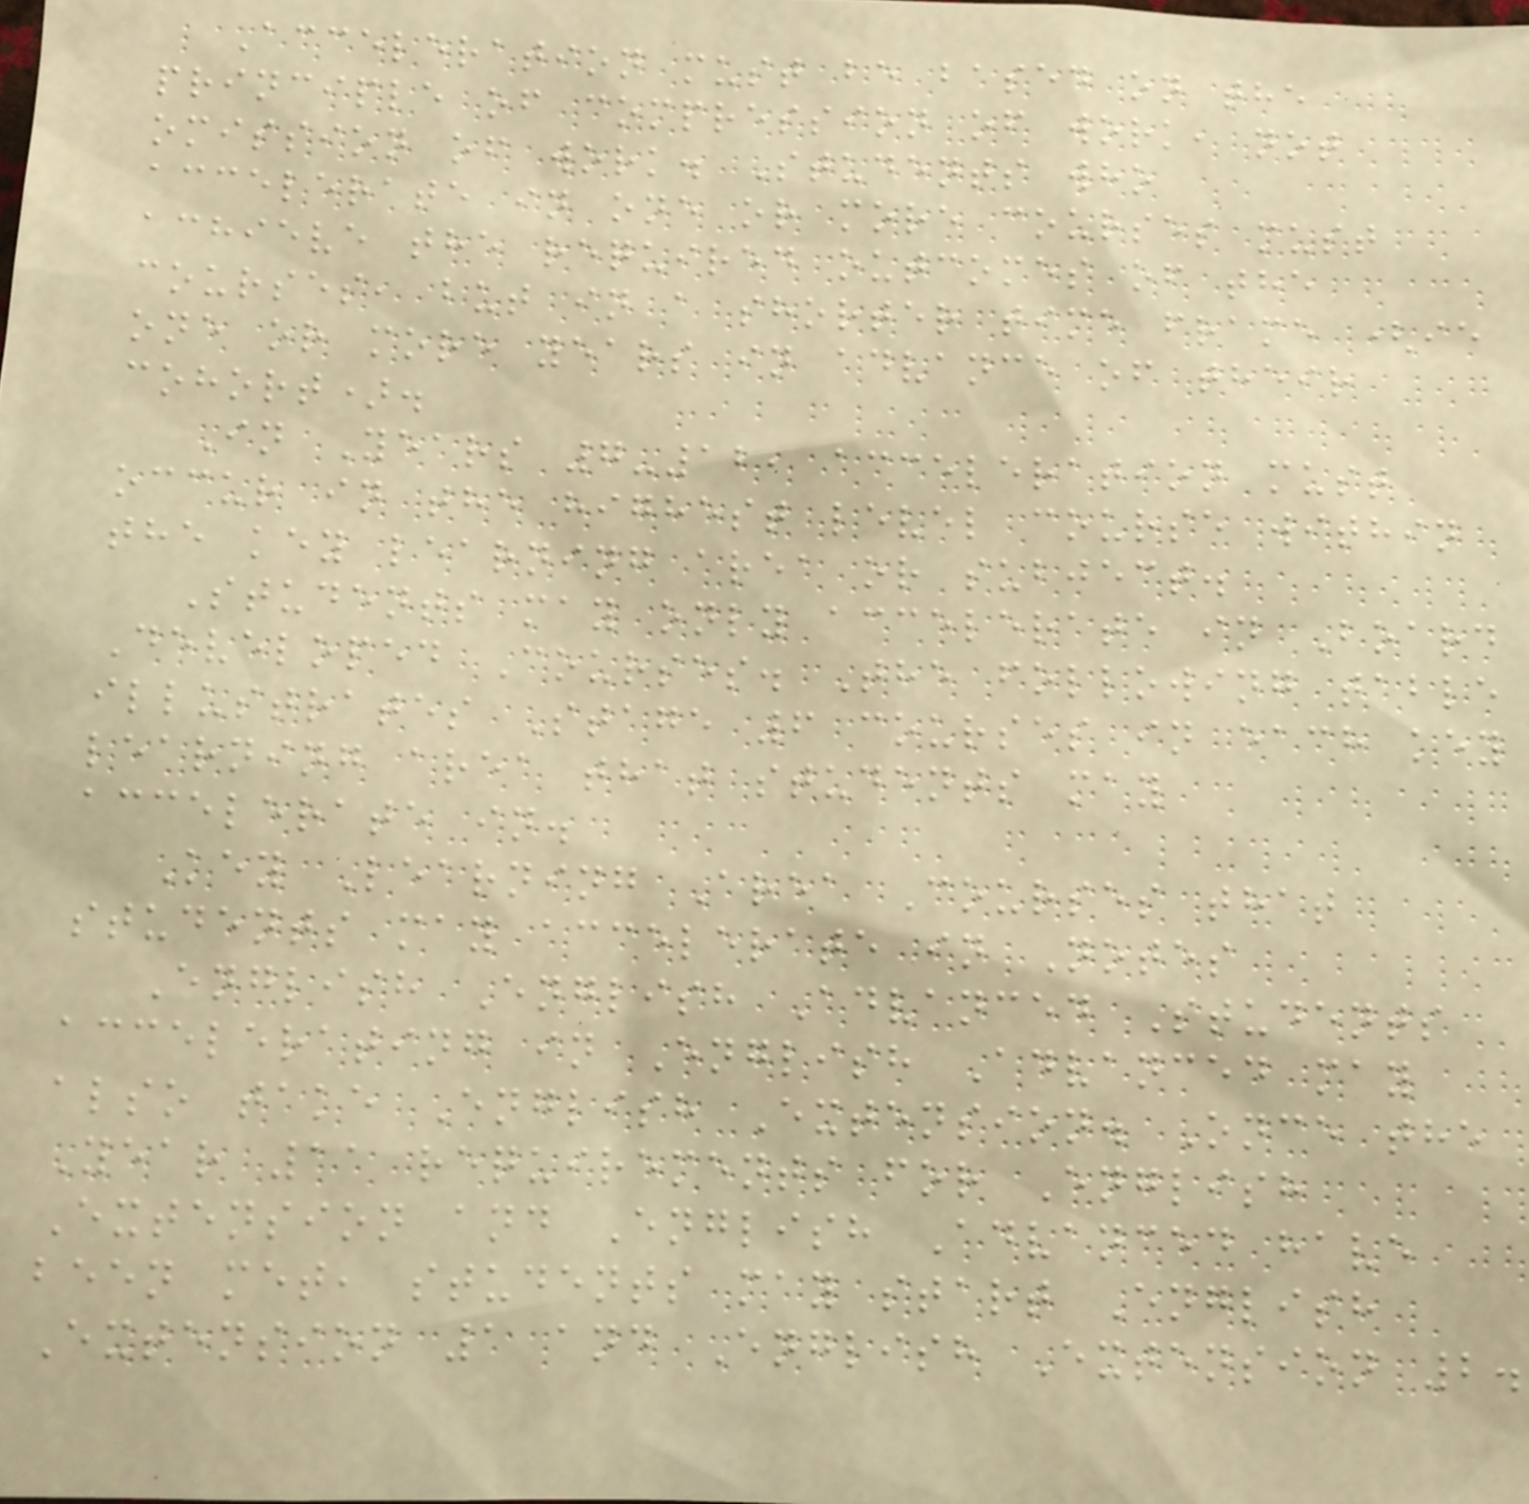Acceleration must be based on the
principle of compression of work, not
omission of work. Students who
accelerate in one or more courses must
achieve the required outcomes of the
courses, but in a shorter time frame (ie
one or more years in advance of their
cohort).
In Years 7-12, acceleration must
occur in the highest level course within
the key learning area or subject.
Students may only accelerate in Board
Developed Courses. The following table
illustrates Stage 6 courses in each key
learning area that students may
accelerate in.
Key Learning Area Courses that
students may accelerate in Notes
English English Advanced Students
accelerating in English Advanced may
also take English Extension. Once the
Year 11 requirements for English
Extension and English Advanced have
been met, students may start English
Extension 1 and English Extension 2.
